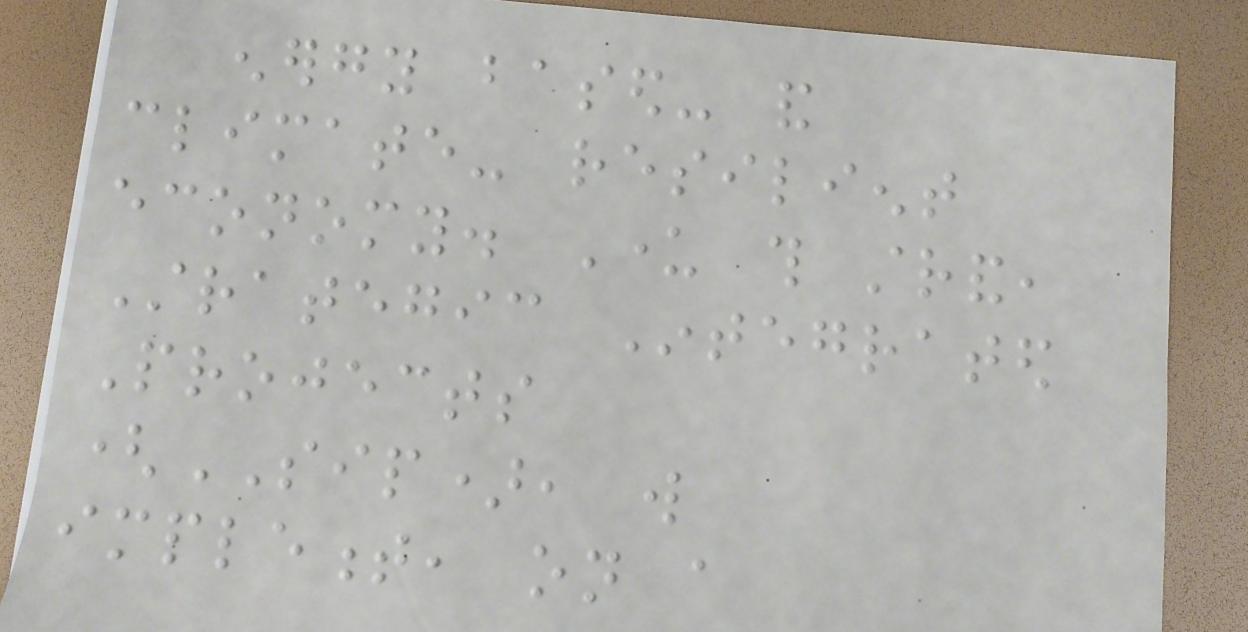energy based- and
climate- resilient
economy. Under this strand,
Strategic Integrated
Projects
(SIP), will
implement, on a
